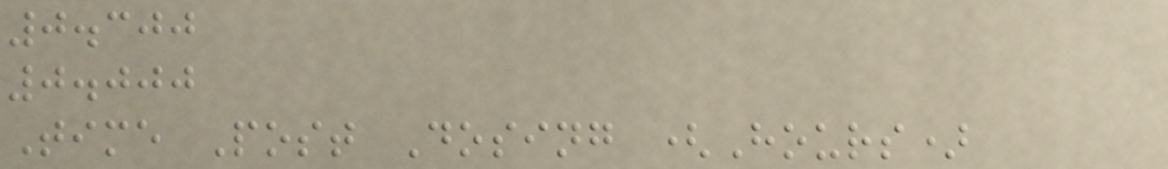0.300
0.000
Time Post Dosing (Hours)
